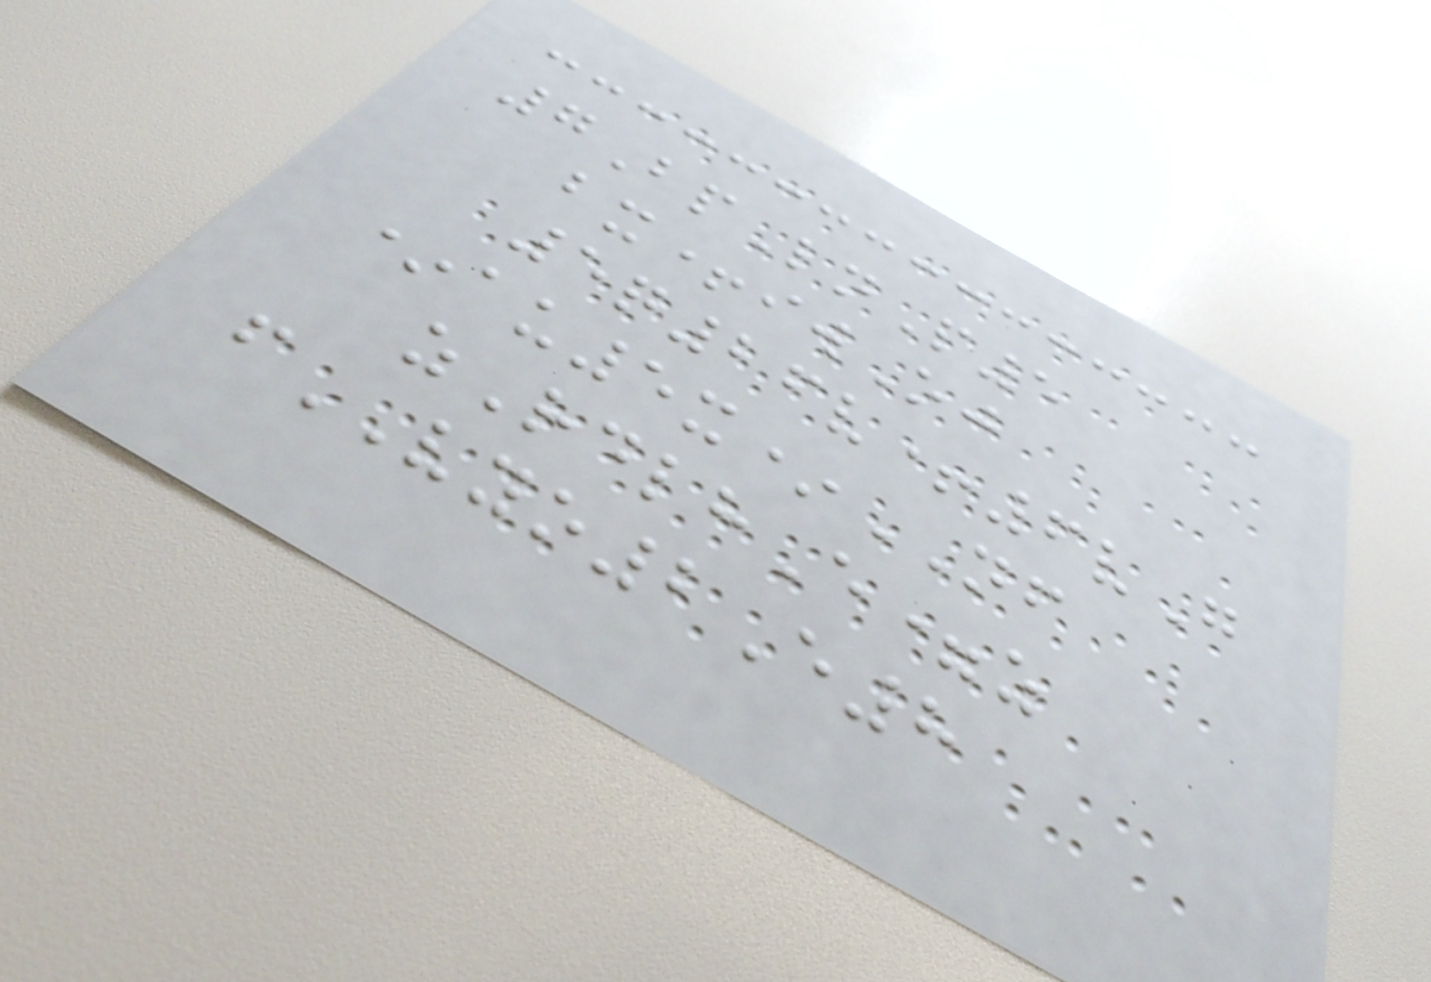7BpLnP5
bx+iwOj
5q26v+6vG
*au5x*NF
zRdlhE=z
fVYO2E8
